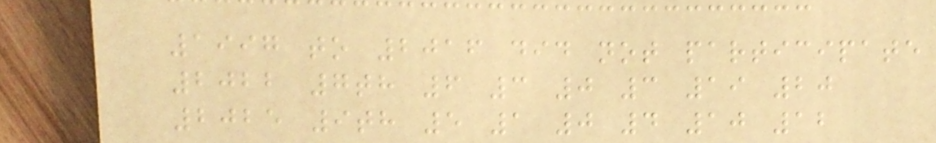1997 to 2016 did not participate
2022 7th 6 3 0 3 19 20
2025 9th 5 1 0 4 10 12
